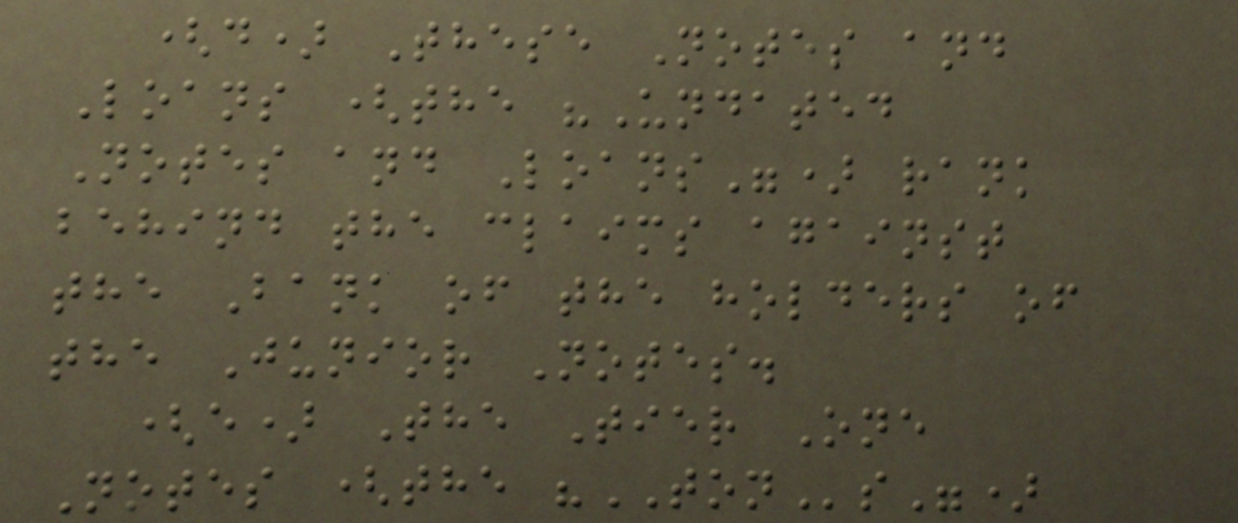(d) These Notes and
Loans (the "Undated
Notes and Loans") rank
behind the claims against
the Bank of the holders of
the Junior Notes.
(e) The Tier One
Notes (the "TONs")
